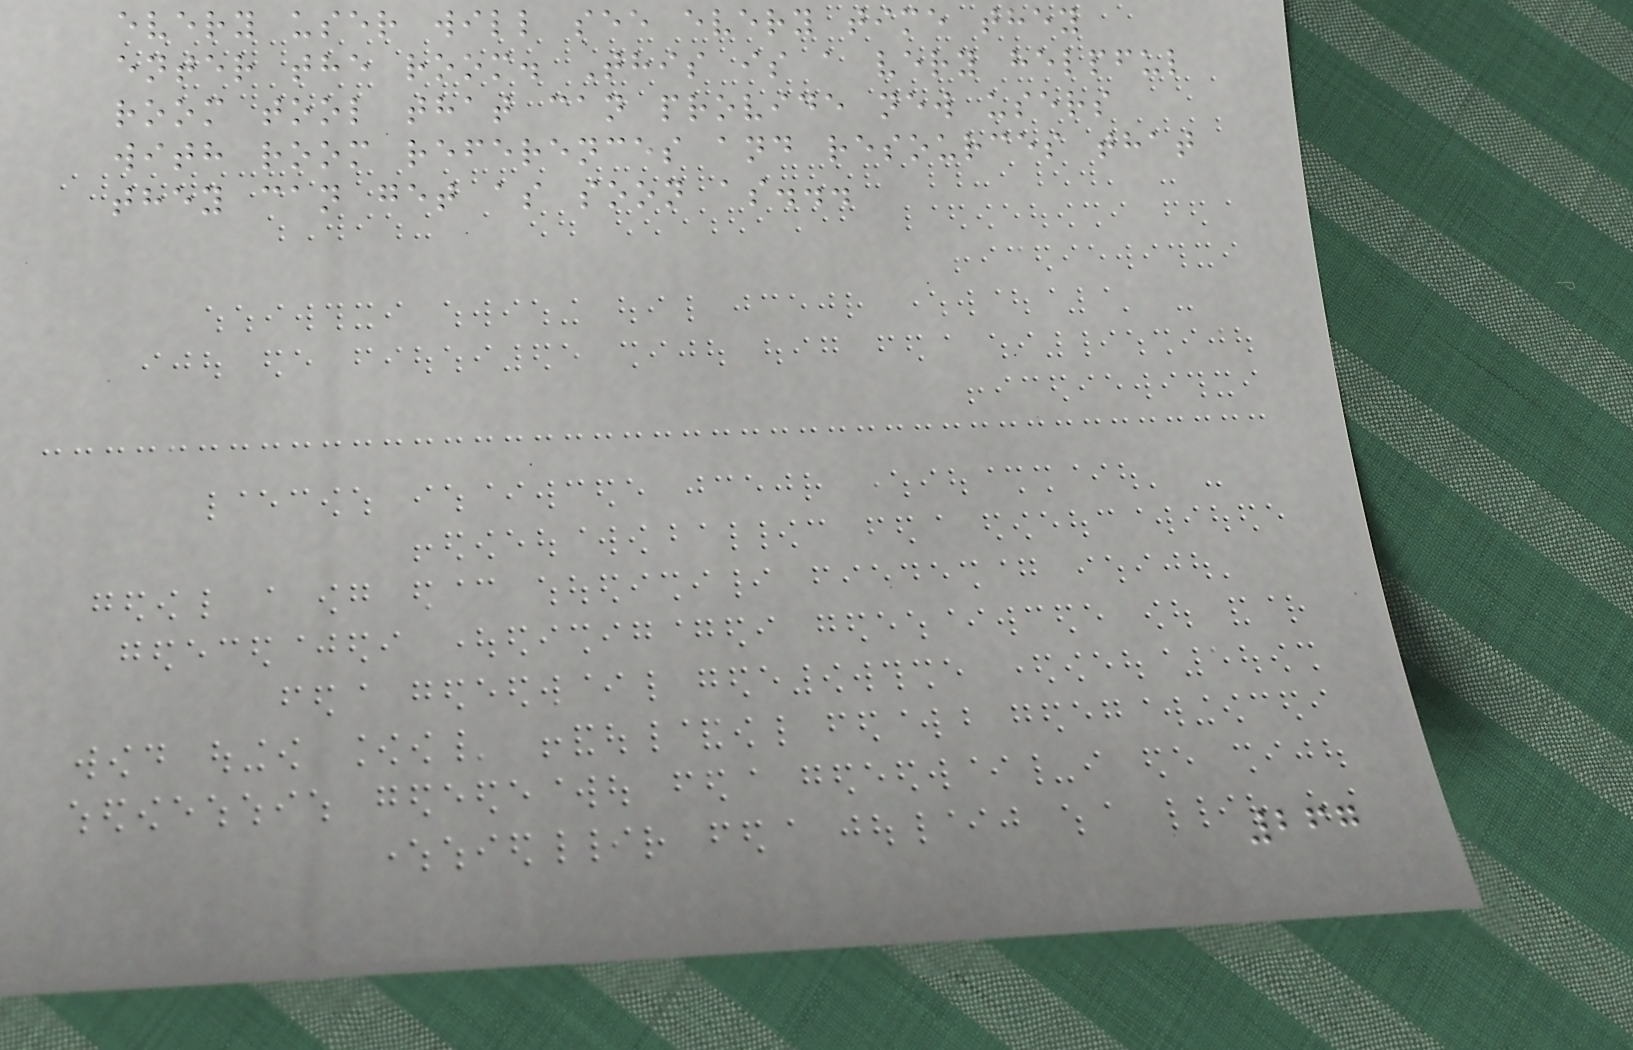every user will see every time they
enter the room. This is a very helpful
room tool that can provide new users
with room references and resources that
they can get as soon as...
267
